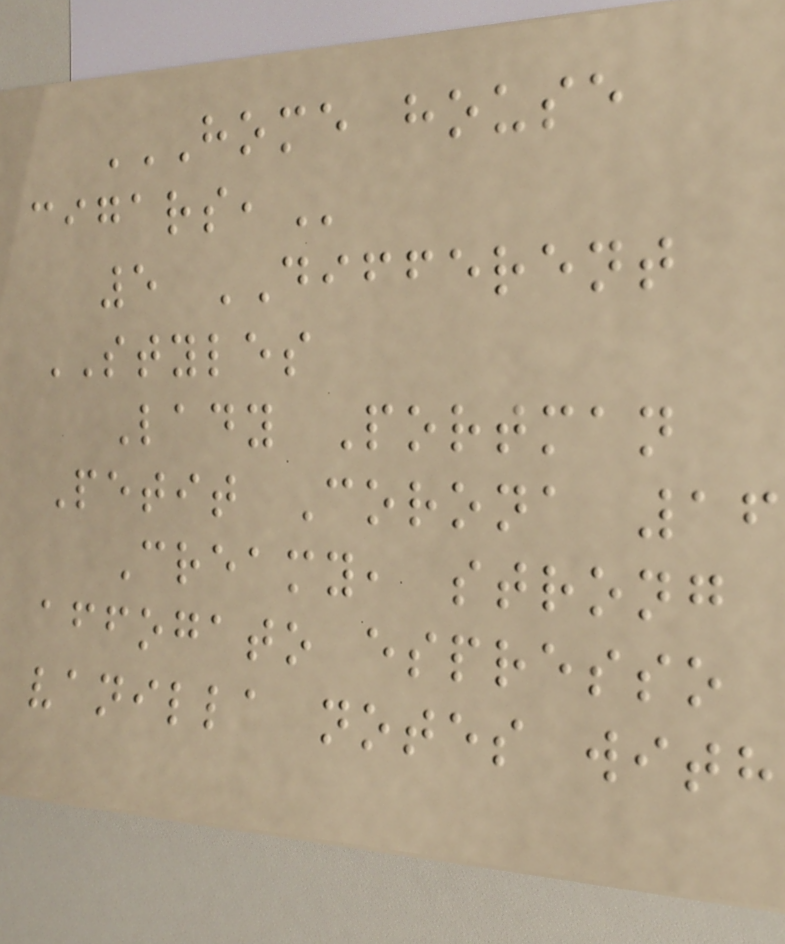HOME HOUSE
CIGARS,
5 DIFFERENT
STYLES
Lady Portman
Petit Corona 16
Creamy, strong
affogato espresso
vanilla notes with
